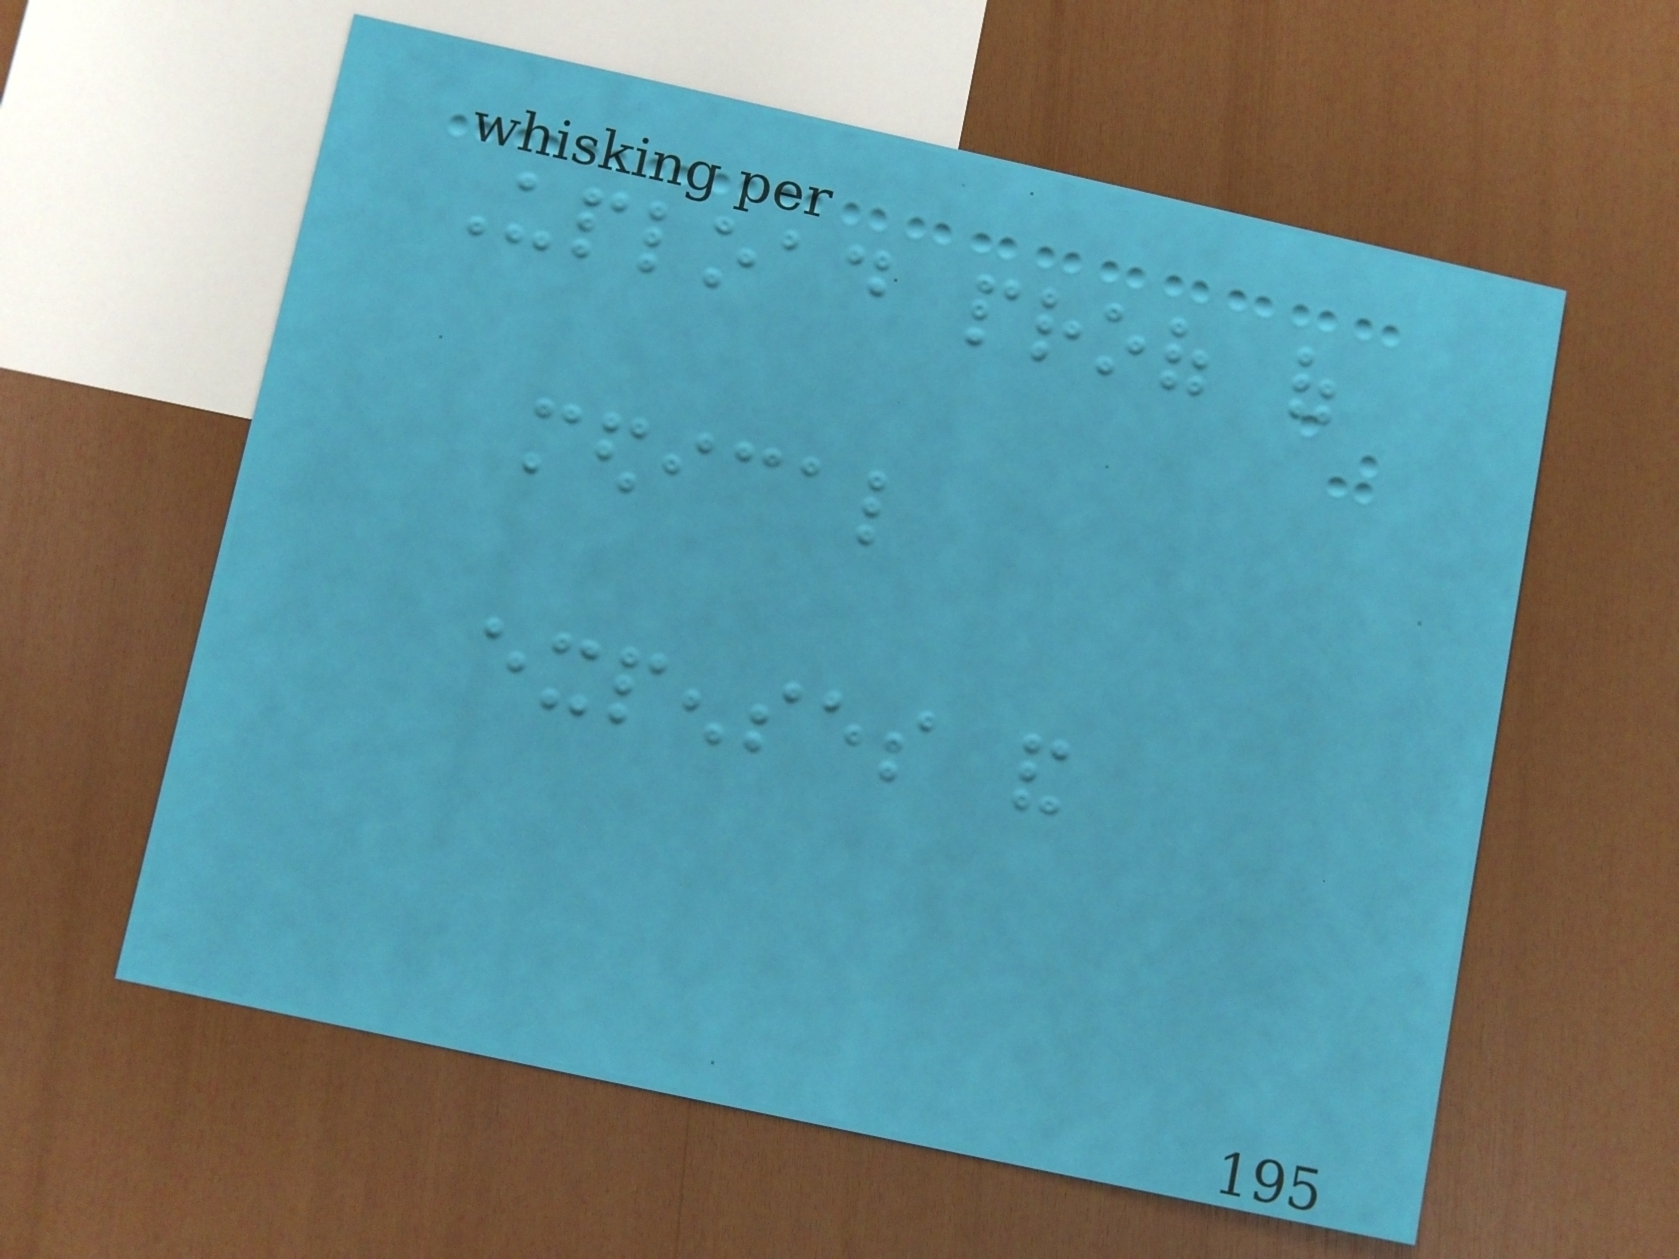Upload proof of
medical
expenses and
